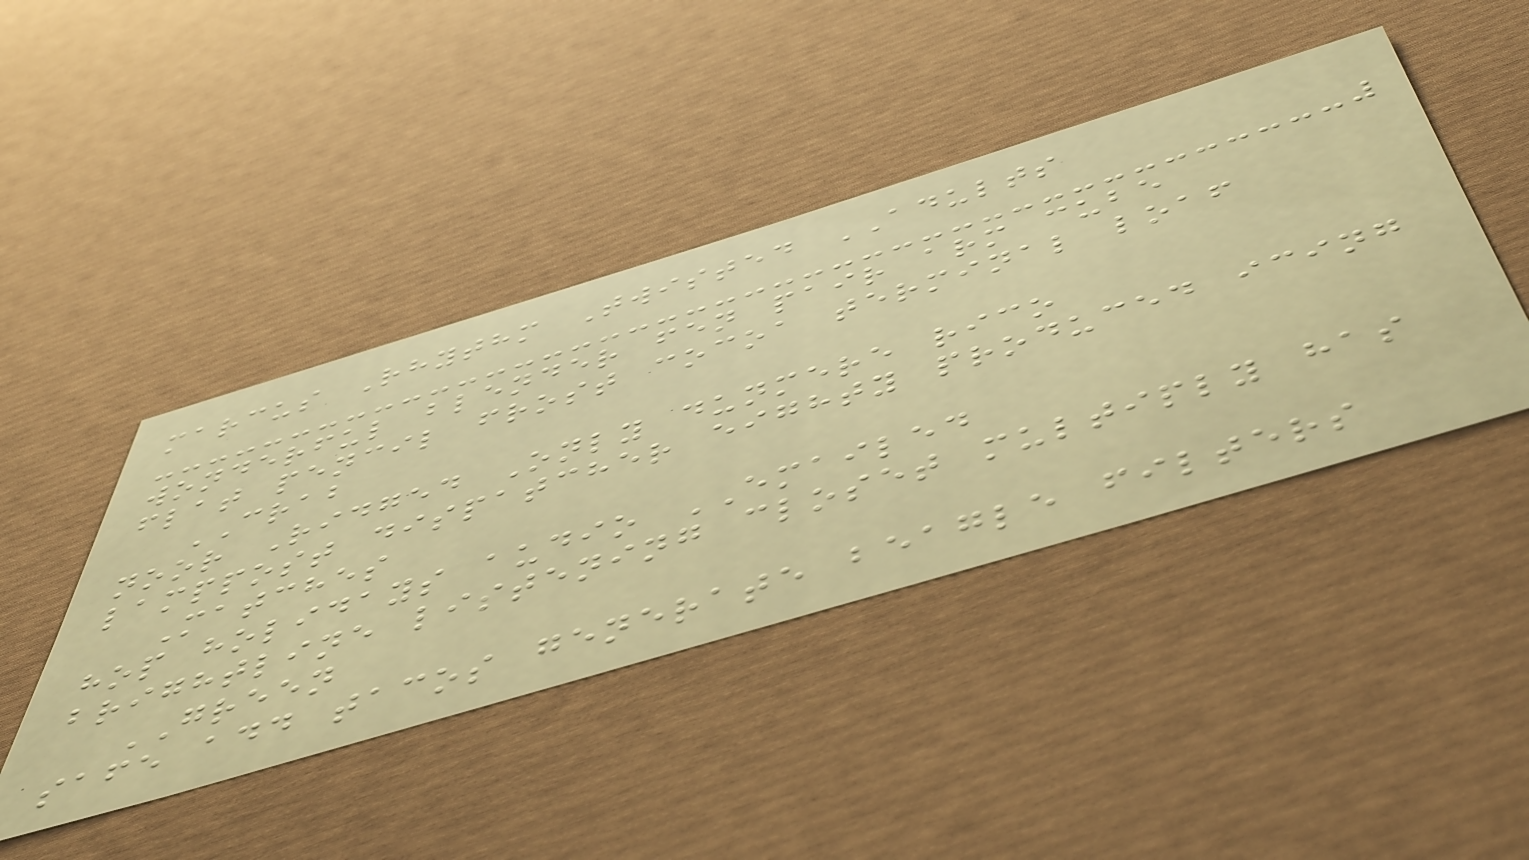marcus Rhythm Twisted ADULTS
wonderful blender fen pair arm cube
flat pencil frost cocoa terminal loaf
CRAB
noor Ridged Only dunmere rico
lamppost dispatcher eighty produced icing
Matches
hop holidays audio EMAILED
brightline listening closet multiply has
GREEN
safe add tacos generate beagle filters
